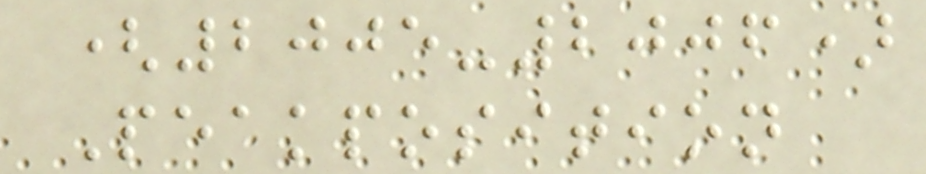(2005-2006)
Peakposition
